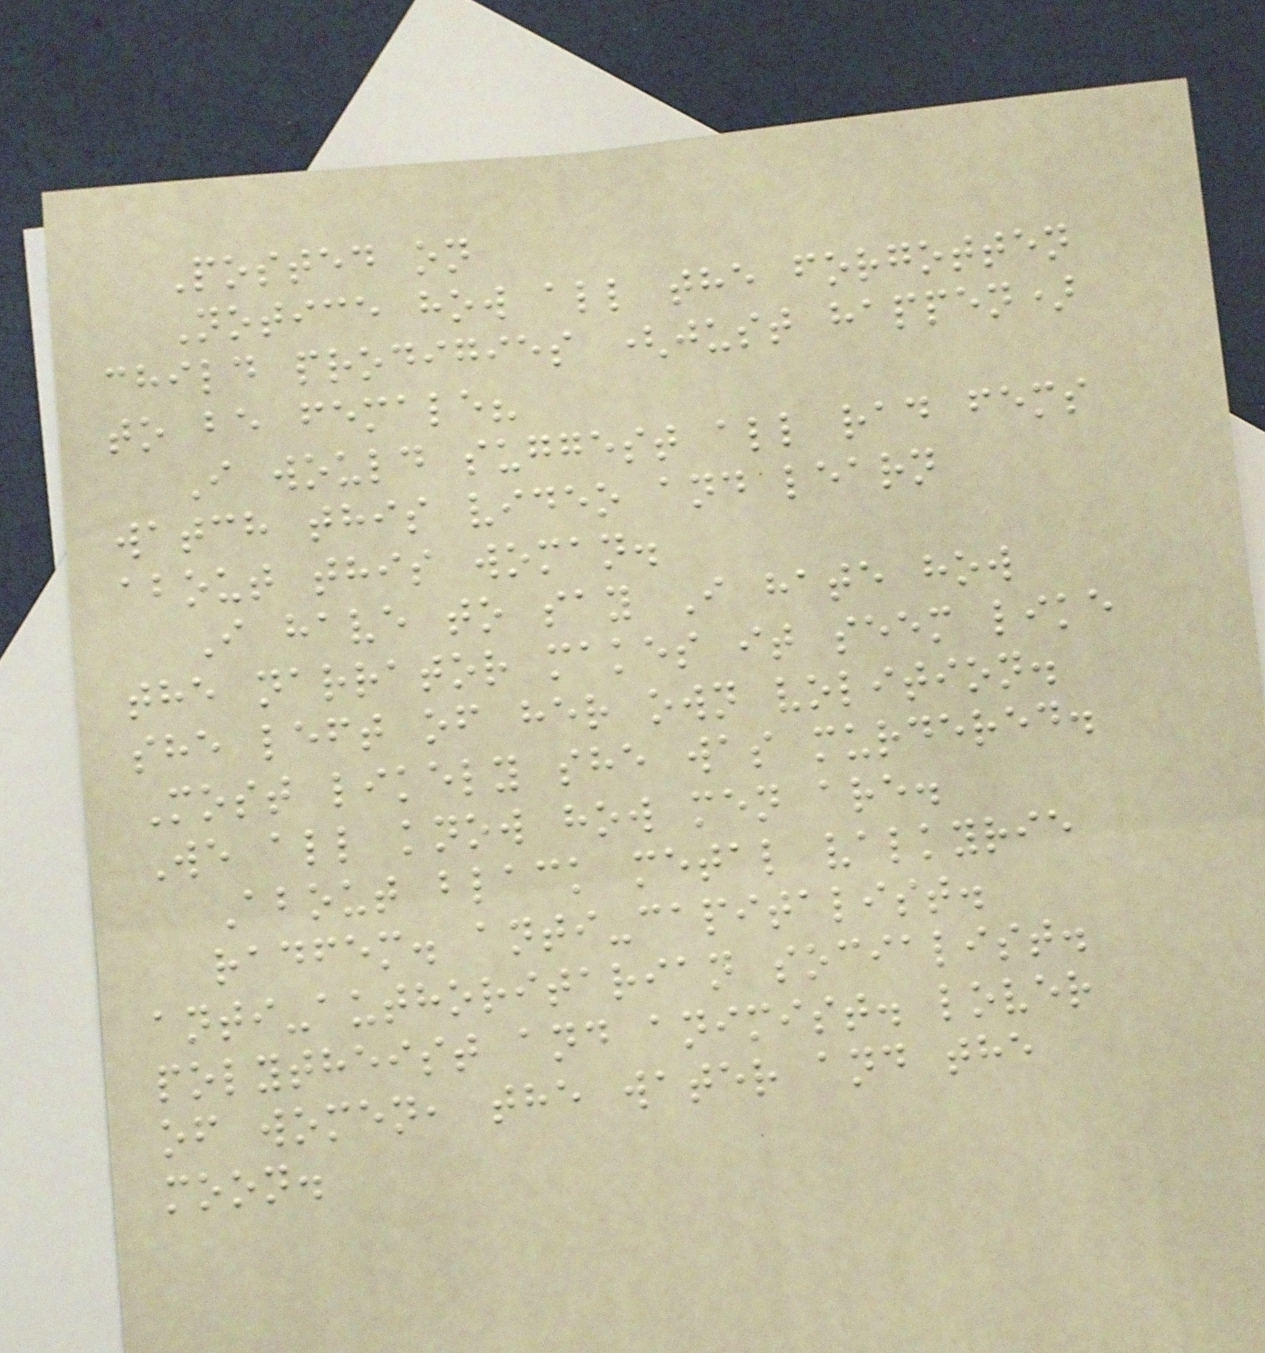Posted on
Notice how all the forgotten
child prodigies (just happen)
to be female?
I would suggest all rad fems
watch this video and learn
about this woman.
I have to say I hate how
the narrator makes it seem like
she left of her own volition.
Most likely she was murdered.
We all know how men are.
About black metal valkyrie
radfem. anti-capitalist.
anti-authoritarian socialist.
polytheist and animist. lover
of women, the water and the
moon.
